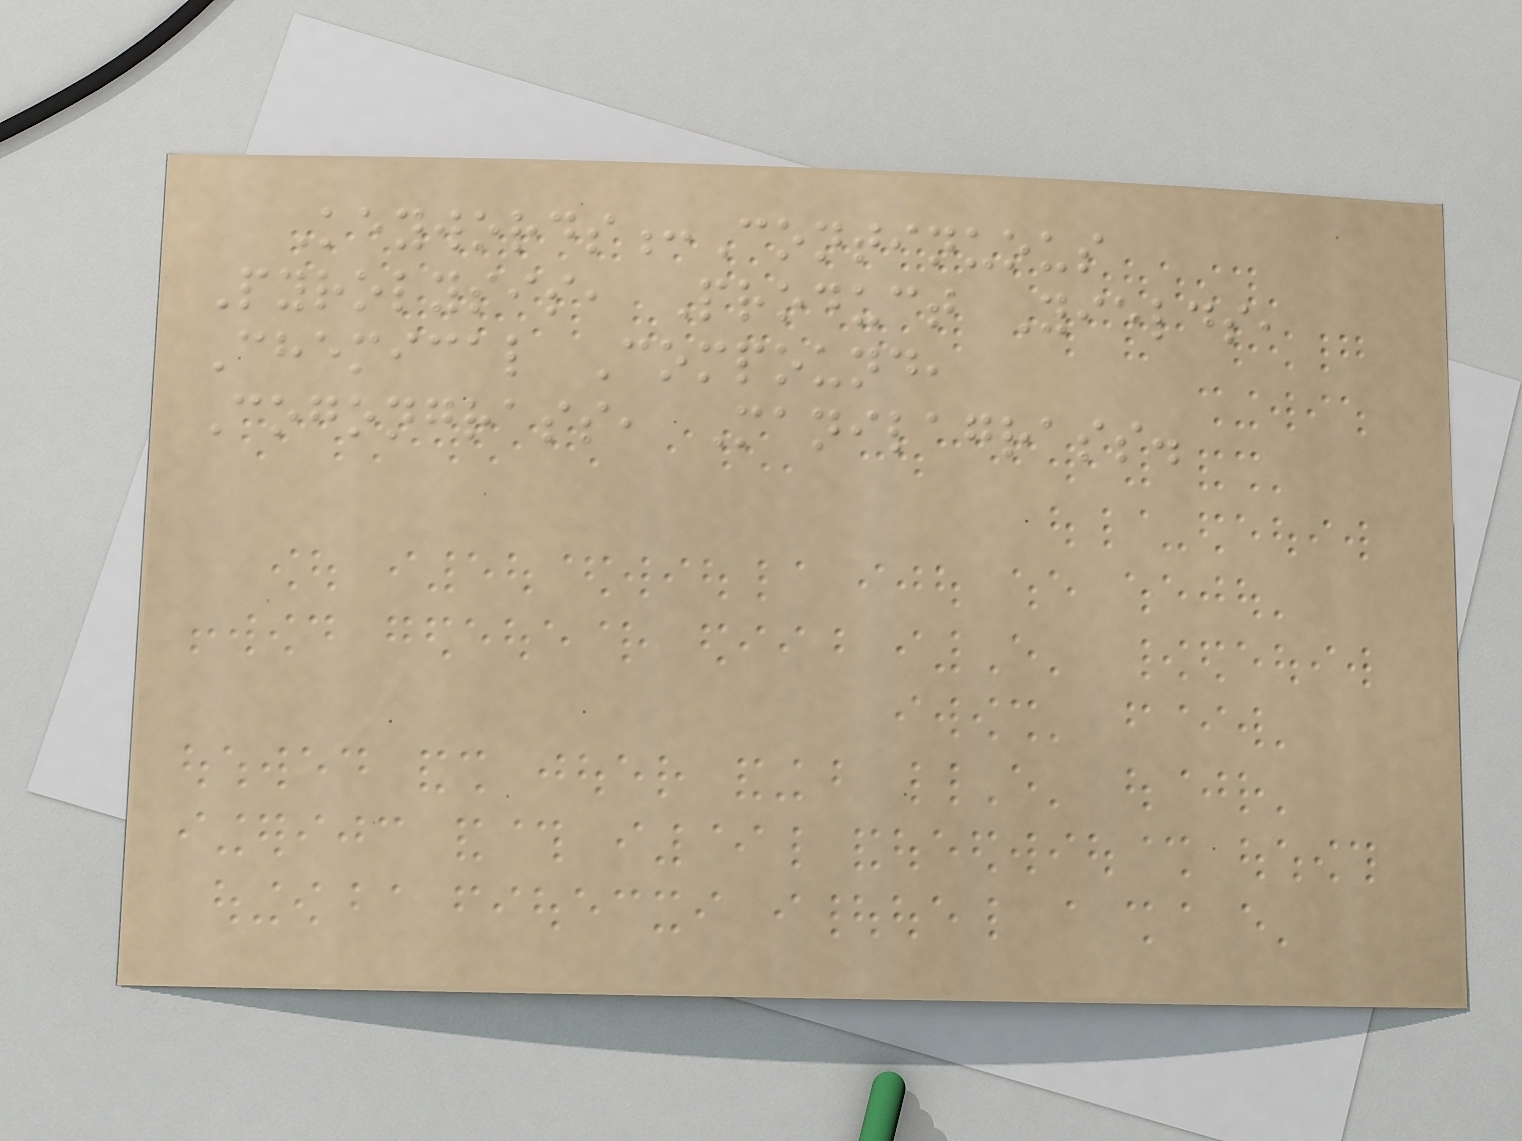Keywords:Continuous
Pyrolysis, Product Yields,
Chemical Compound,
Cogongrass, Manilagrass.
